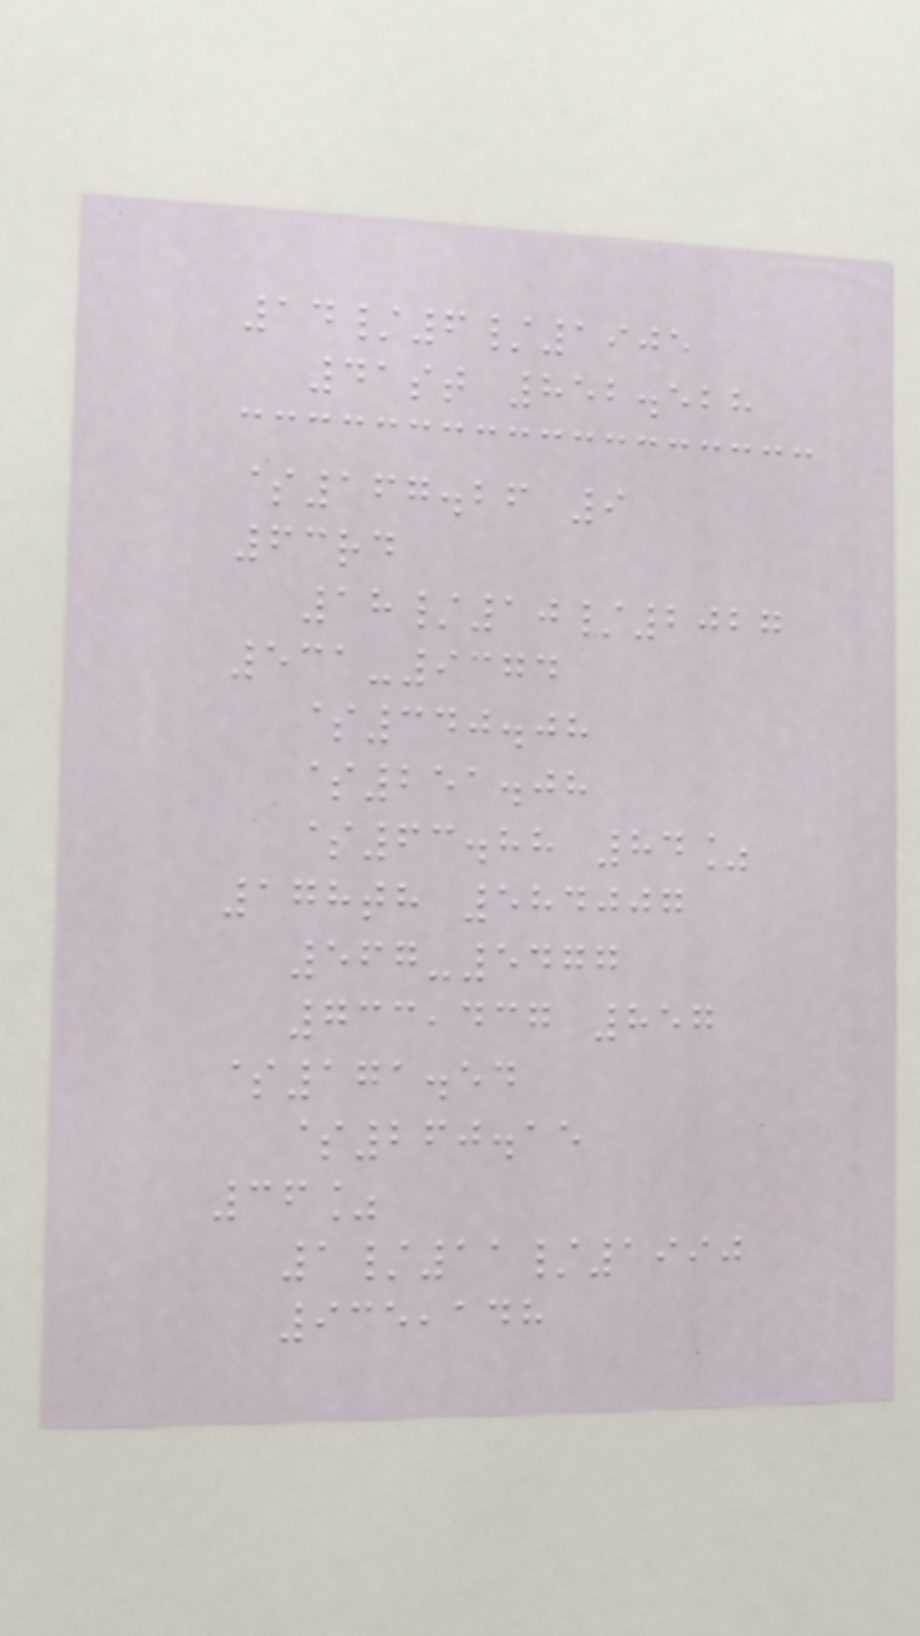14/6/1905
41st 852.528
$167.26 9
63rd
18/10/2027
531-9374
$340.08
$251.08
$63.88 84%
178th 584007
567-5477
733,437 857
$171.54
$260.15
36%
1/11/1990
935,148
